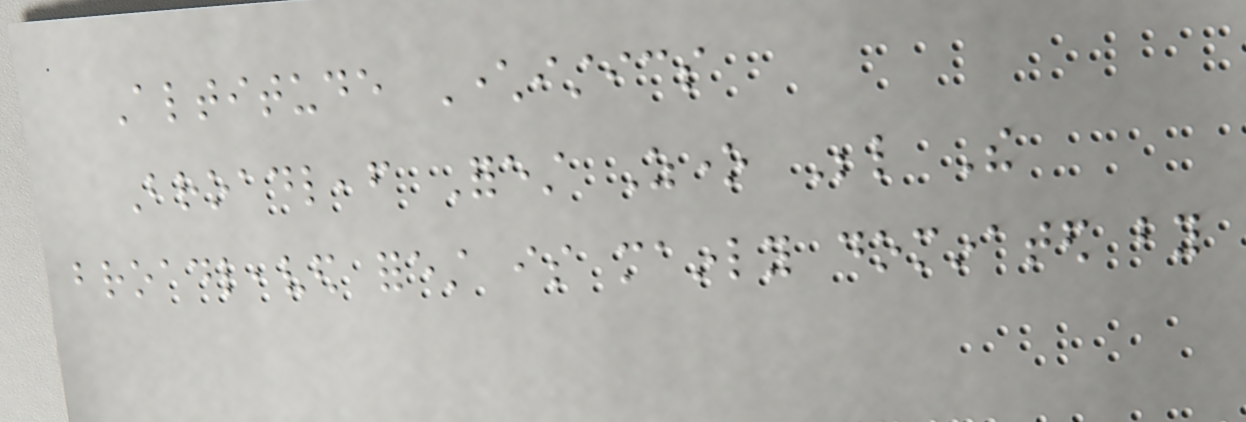Altitude Characteristics
Broadleaf Forest Zone Below The
broadleaved forest is mainly dominated by
